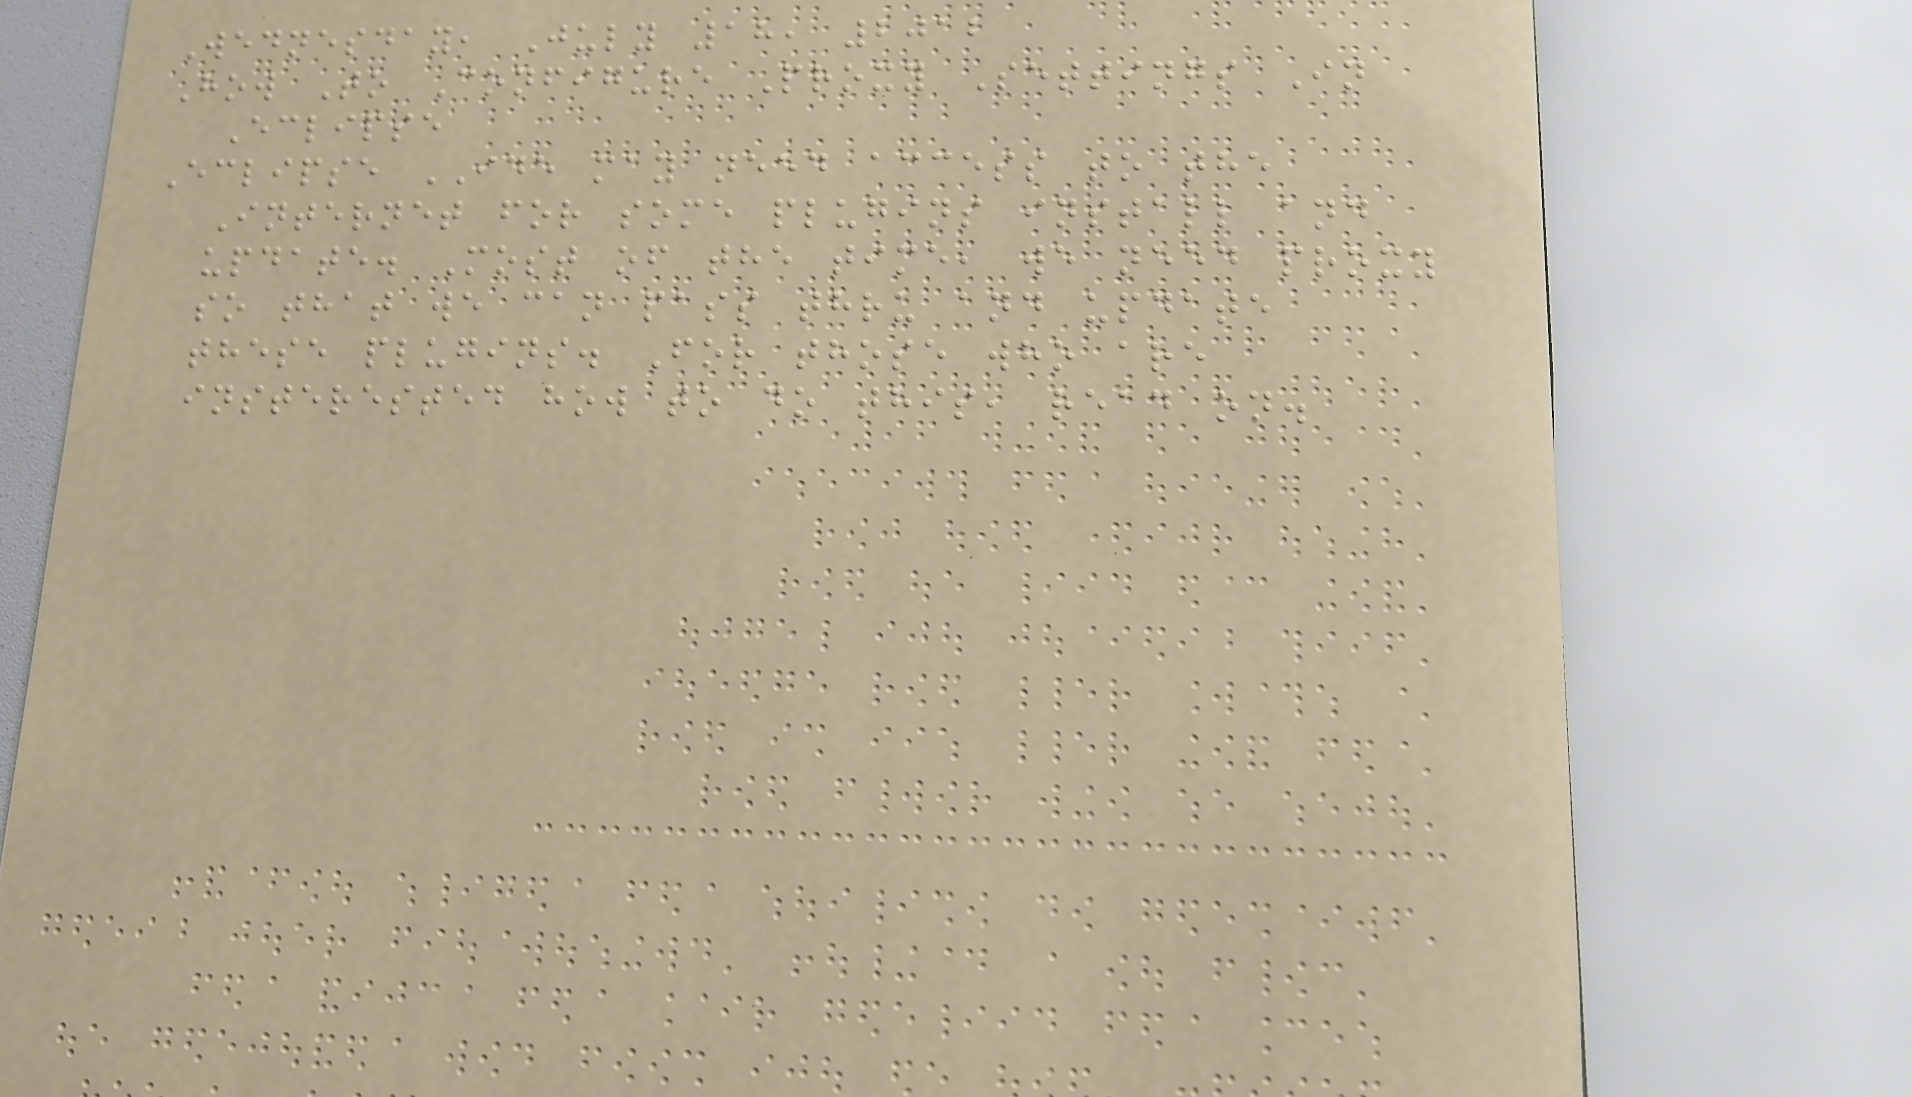Wednesday, July 18, 2012
How To Configure Proxy Settings In
Eclipse
Eclipse IDE may need access to the
Internet for some plugins install and
update. Most of the time, we need proxy
so that we can pass thru and update
these plugins. For those who are
insterested how to do this, read on.
